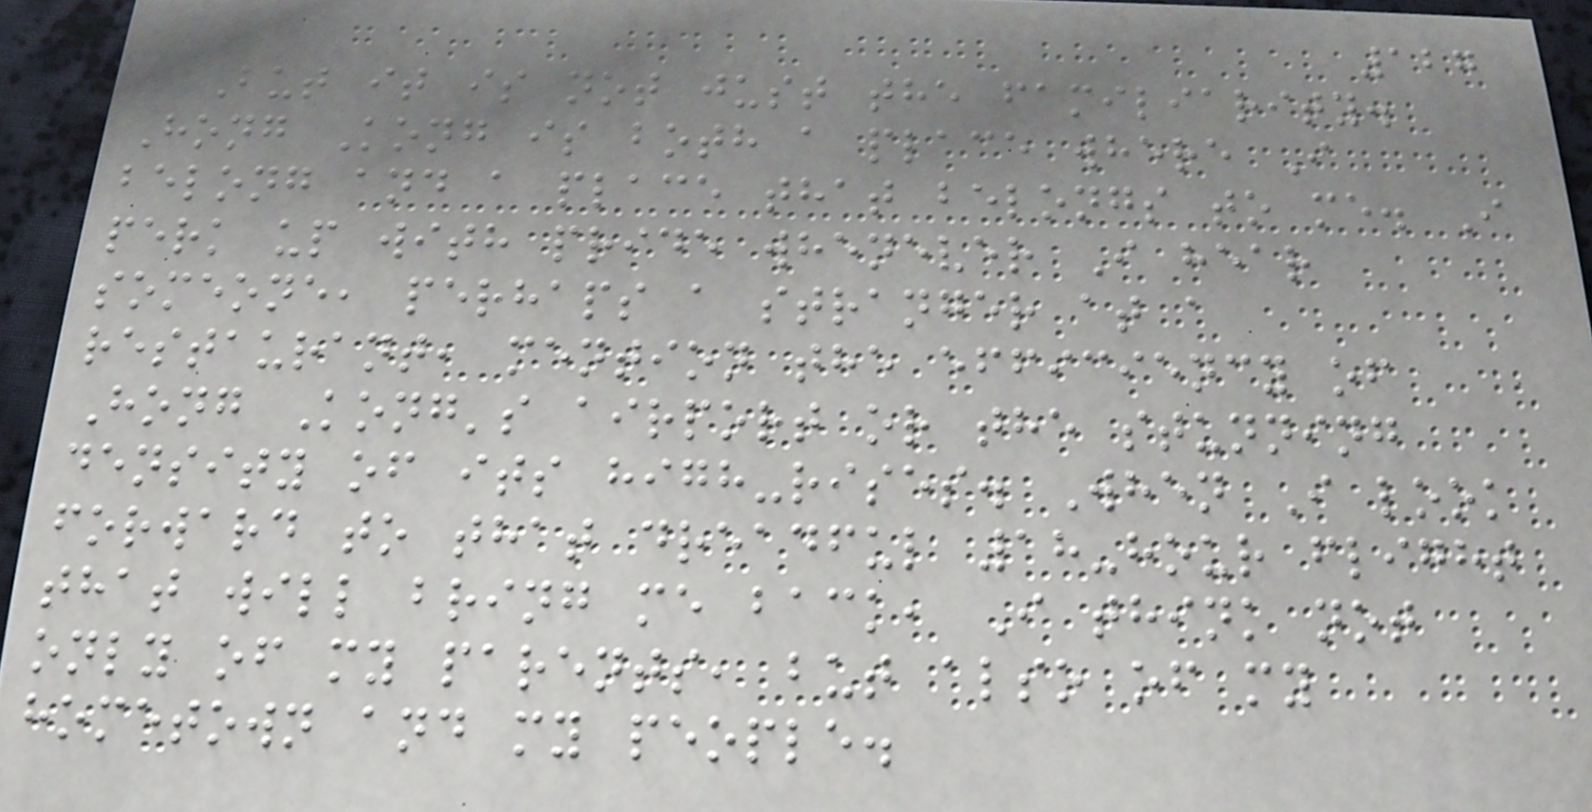127
But it is not just the familiarity.
Hong Kong is both a place where I
belong and a place that belongs to me. I
perk up with pride whenever I hear
someone, perhaps a stranger at a
restaurant, mention the efficiency of
Hong Kong's airport or the stunning
density of its high-rises. When I look
forward to that dreadful 18-hour flight
that will bring me back, I think not
only of my parents, but also of my
hometown and my people.
